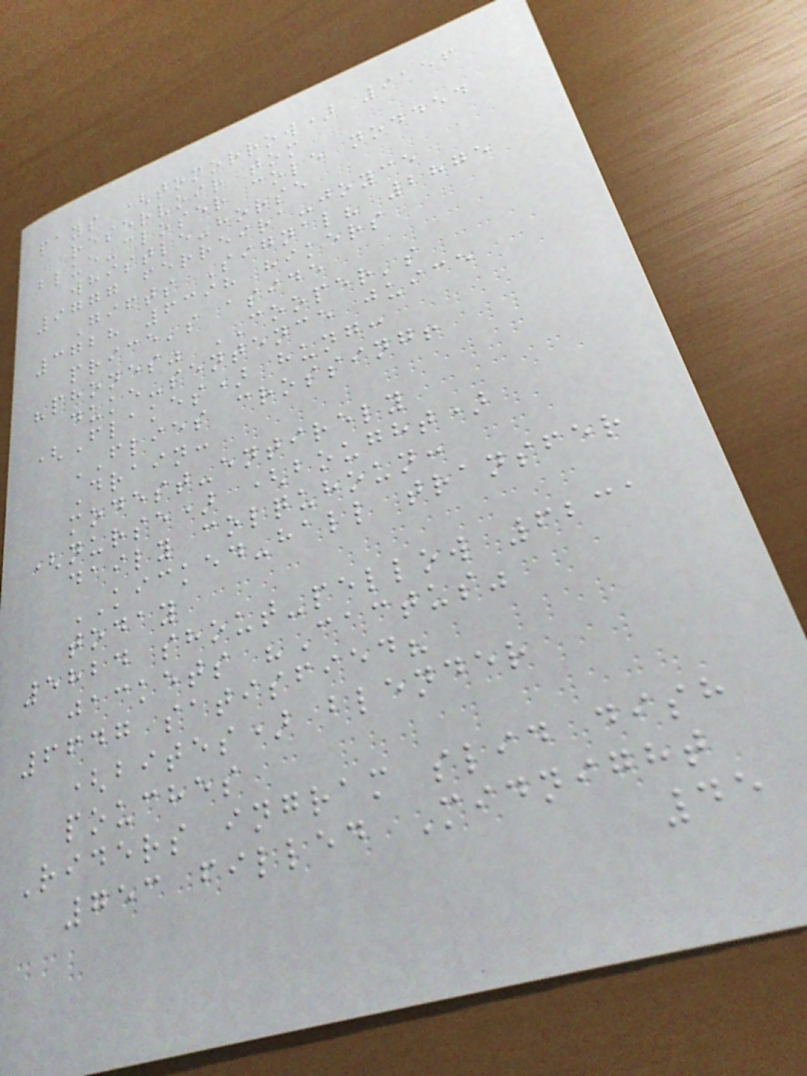pays (tomorrow) 9156
reservoir tom
blue-closer cole nodded
whistle-horse
9777 ferreira-joyce
Gifts Signal? 2875
3728 6398 hikers
price's aside
"phones" COOPER's
duke-sentence juice
(Flakes) hung:
FLIES crossing!
Drain:
modest-entirely
(nurse) (bought)
daily colquhoun:
KICKED-hall transfer
today
5824 shout-pellow 6231
jackets "Cactus"
6647 satisfied?
(bites) blender
pouches
Riders ingram slid dish
753 filled Midnight
45
